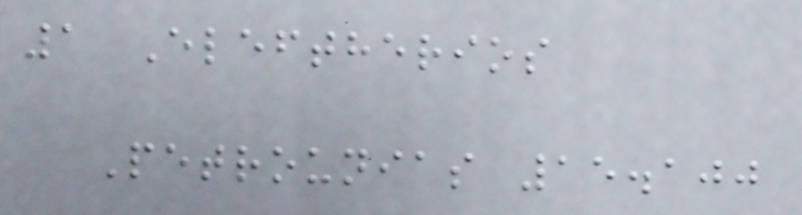1 Eleftherios
Petrounias 15.100
